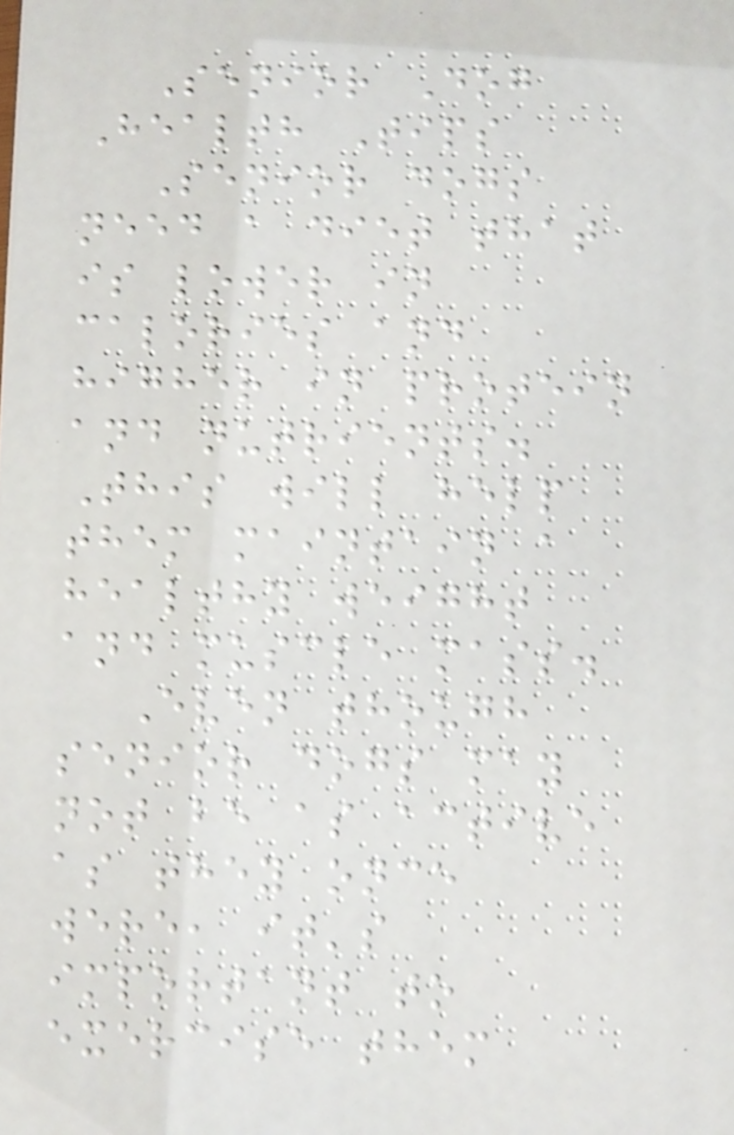Senior Dog
Health Tips
Senior dogs
need a diet that
is lower in
calories and
higher in protein
and nutrients.
This will help
them maintain a
healthy weight
and muscle mass.
Even though
senior dogs may
not be as active
as they once
were, it's
important to
exercise them
